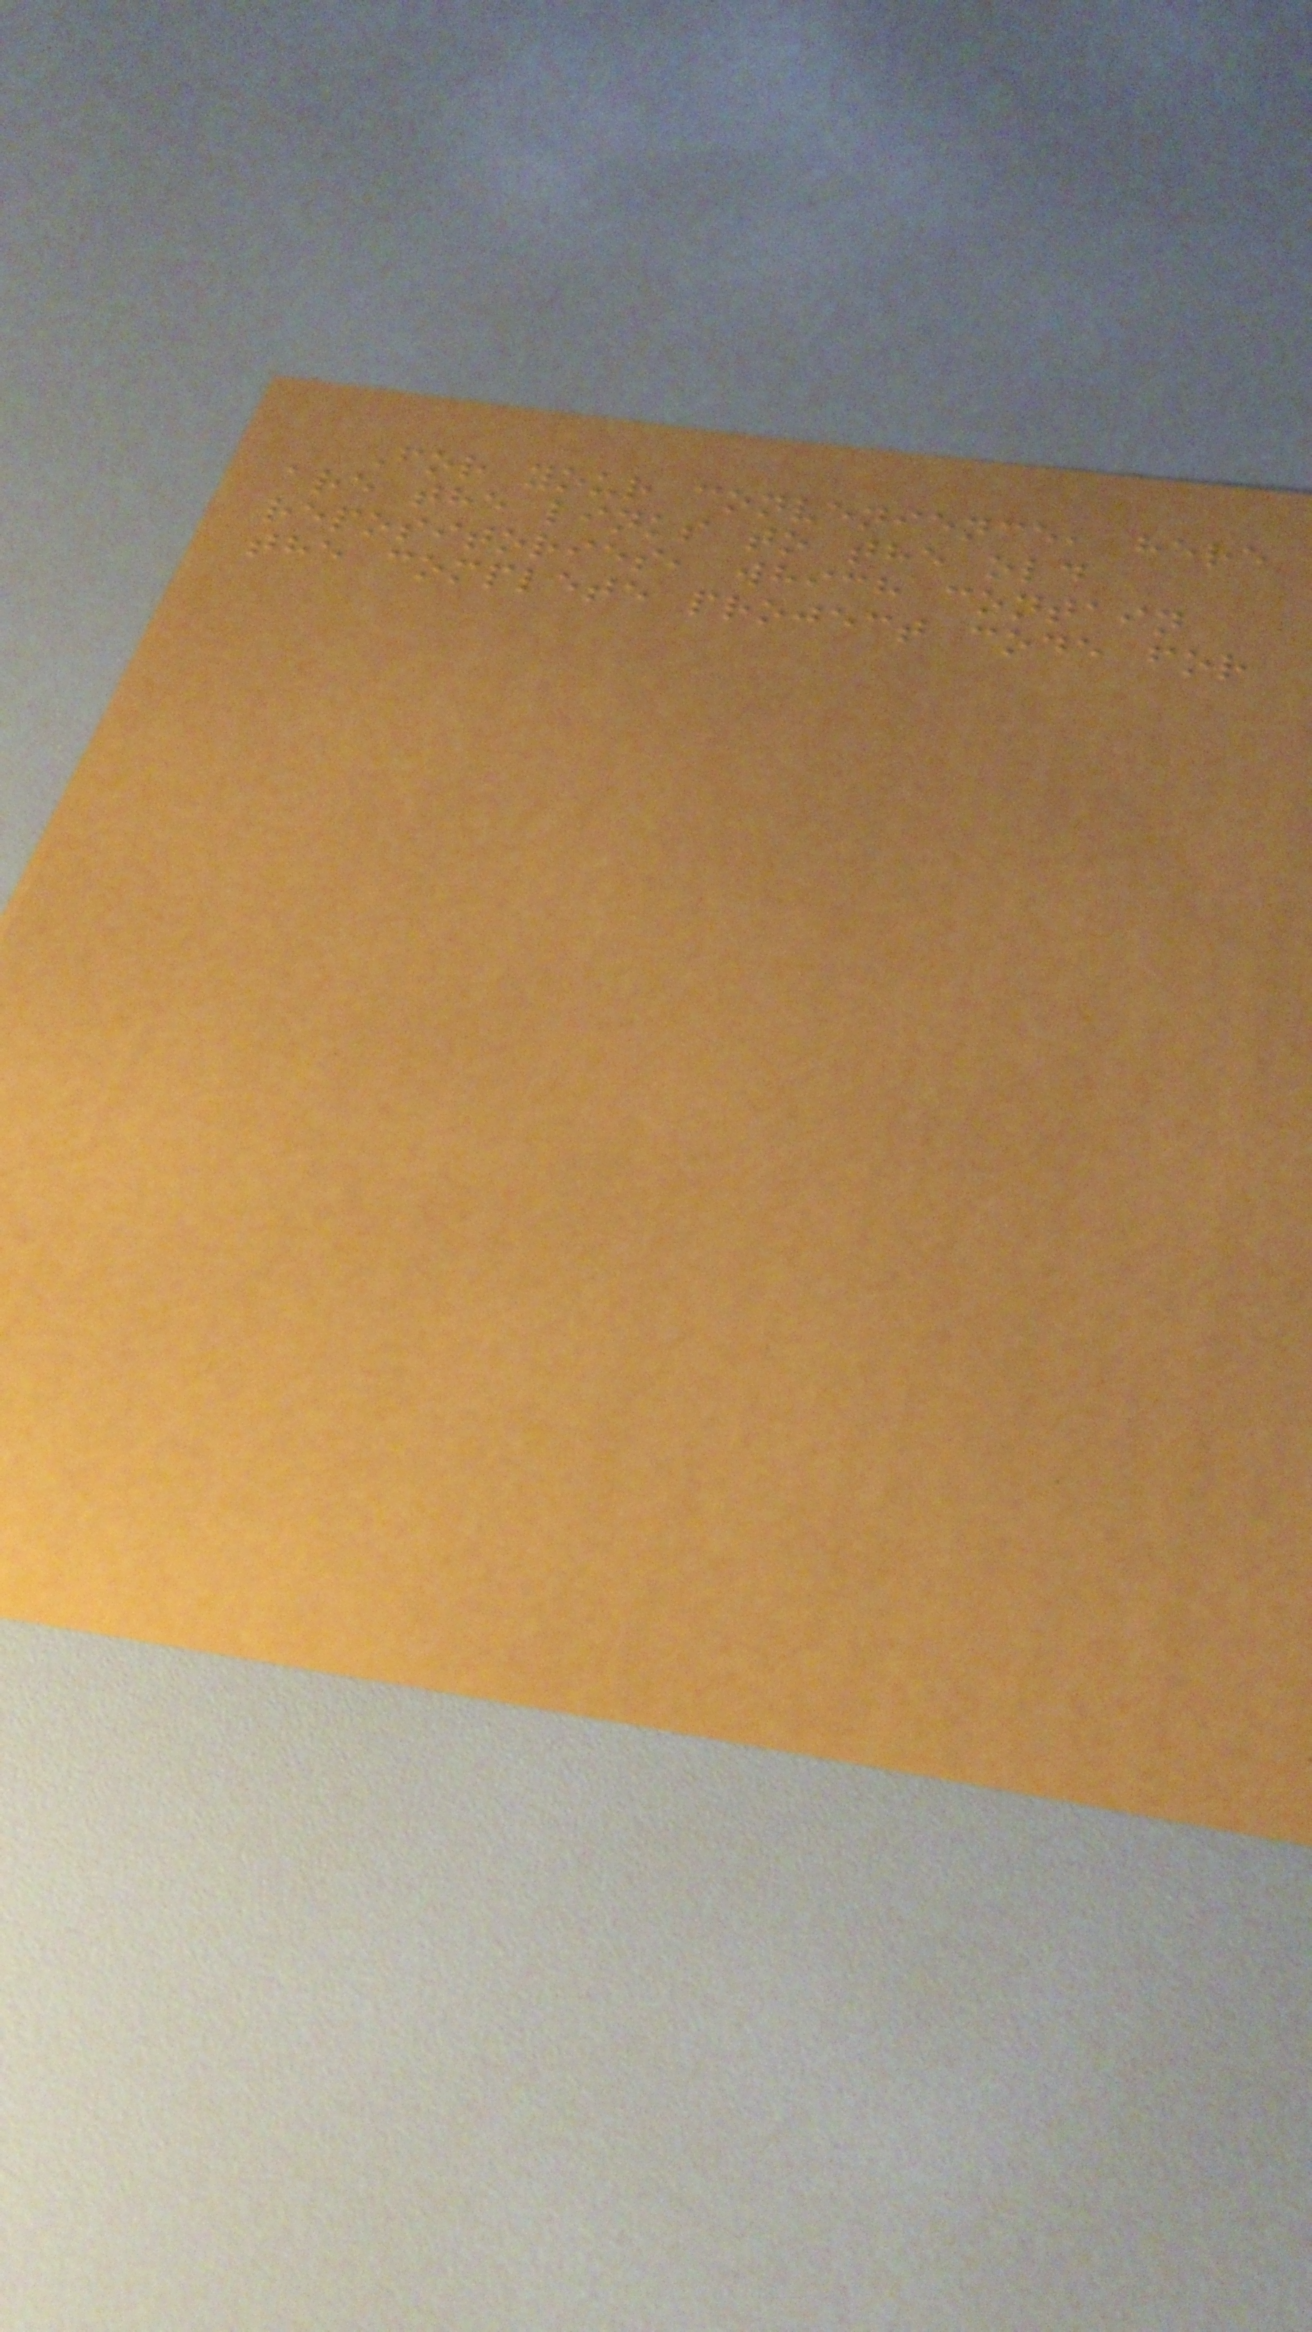For your convenience, here
are the links to the old
repositories, which contain
the complete project code for
